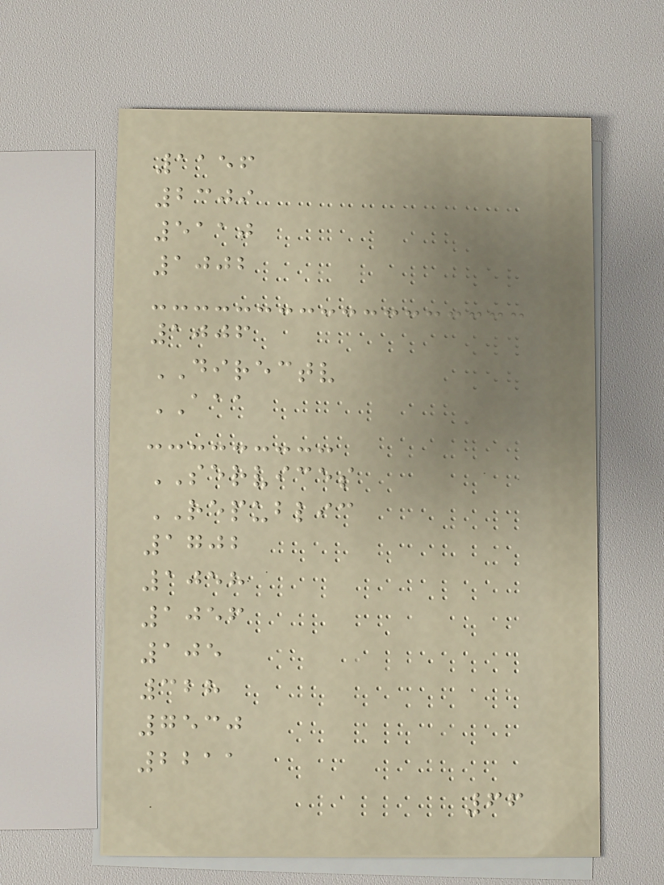1156
2309
5110
1002
1006
DIRECTV
AAA
SERVICES
REPUBLIC
1702
1058
1056
105
328
7530
2211
66
